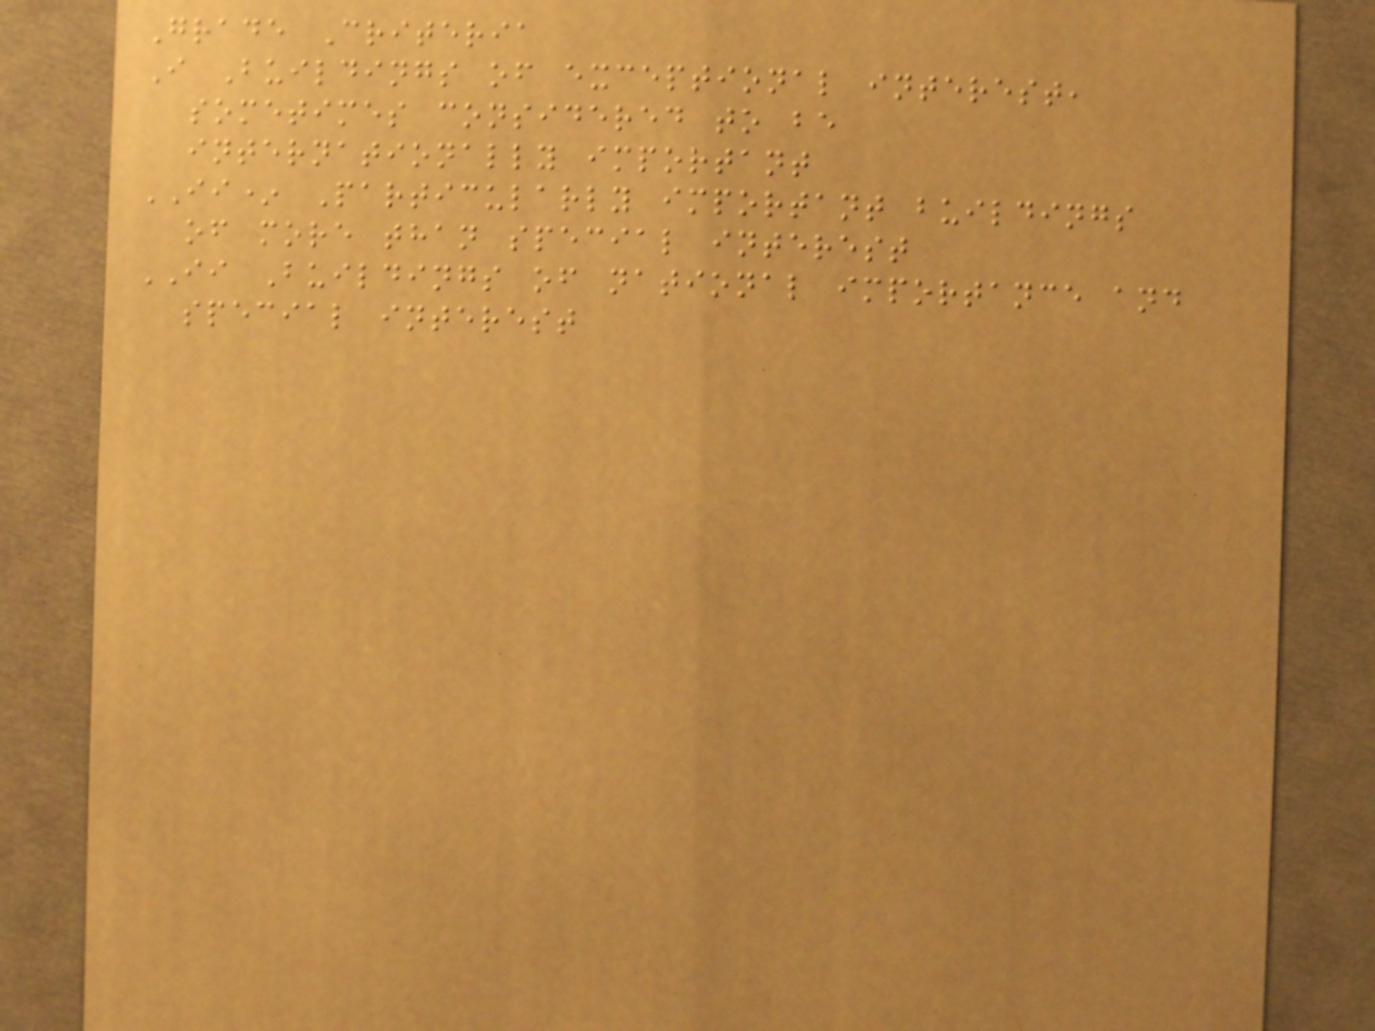Grade Criteria
I Buildings of exceptional interest,
sometimes considered to be
internationally important
II* Particularly important buildings
of more than special interest
II Buildings of national importance and
special interest
